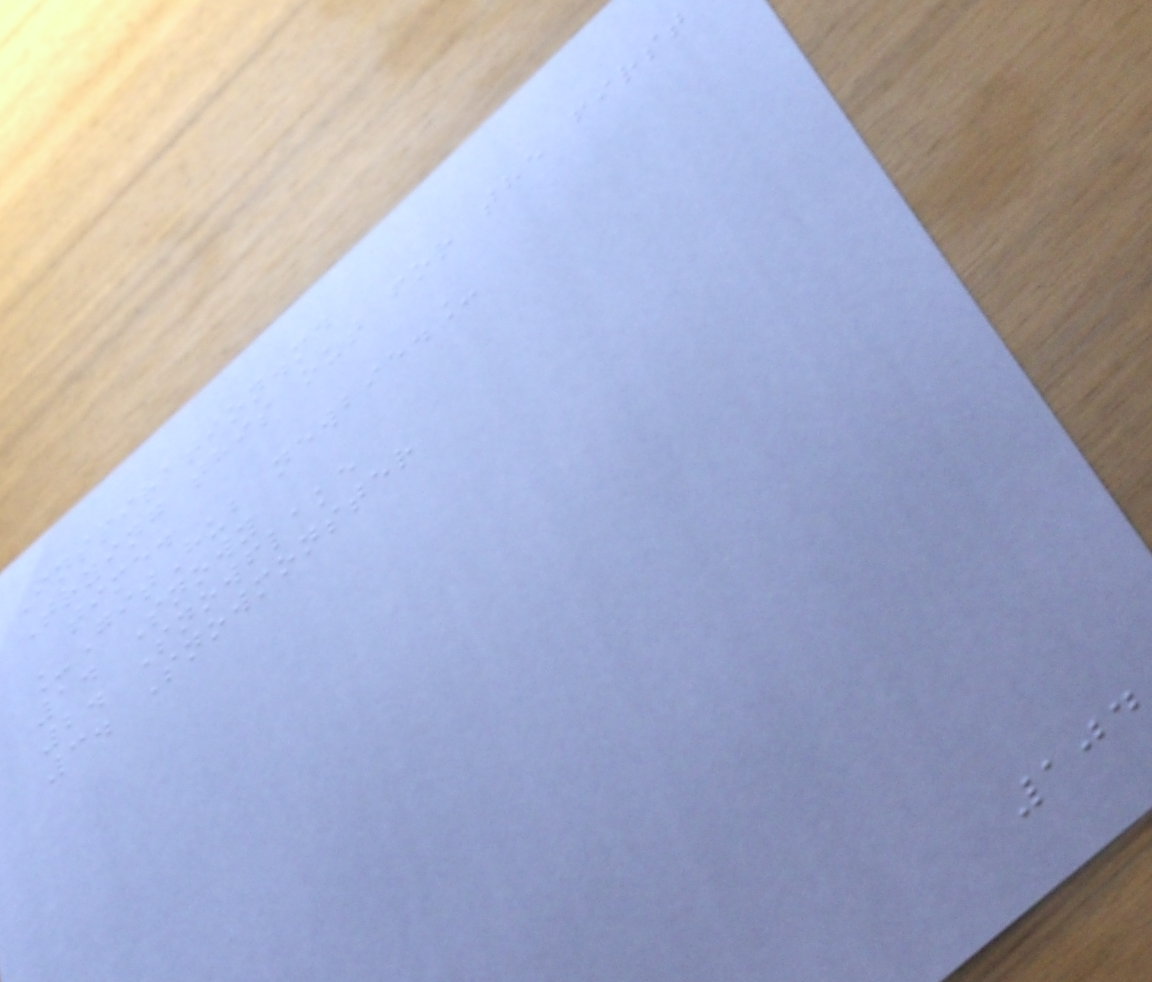Inspiration.md
Trying this out for the first
time.
_GitHub newbie._
1. Snowy
2. Snowflake
3. Snowmonster
104
